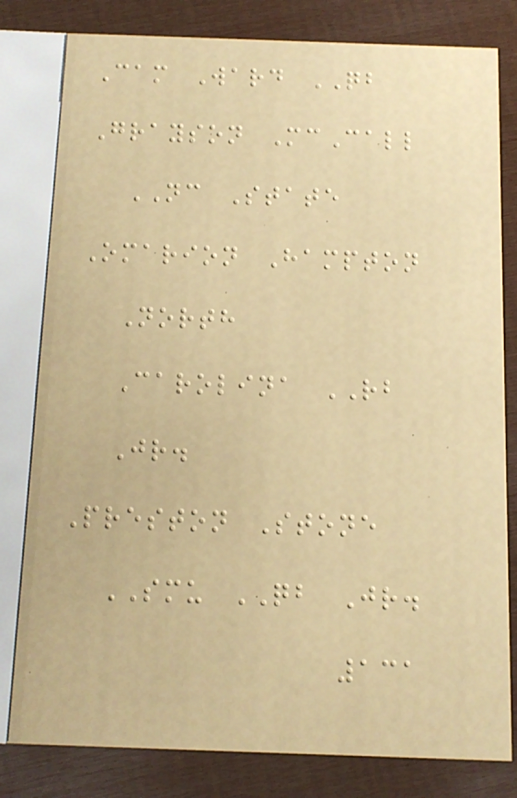Cam Ward QB
Grayson McCall
NC State
Omarion Hampton
North
Carolina RB
Jr.
Preston Stone
SMU QB Jr.
131
